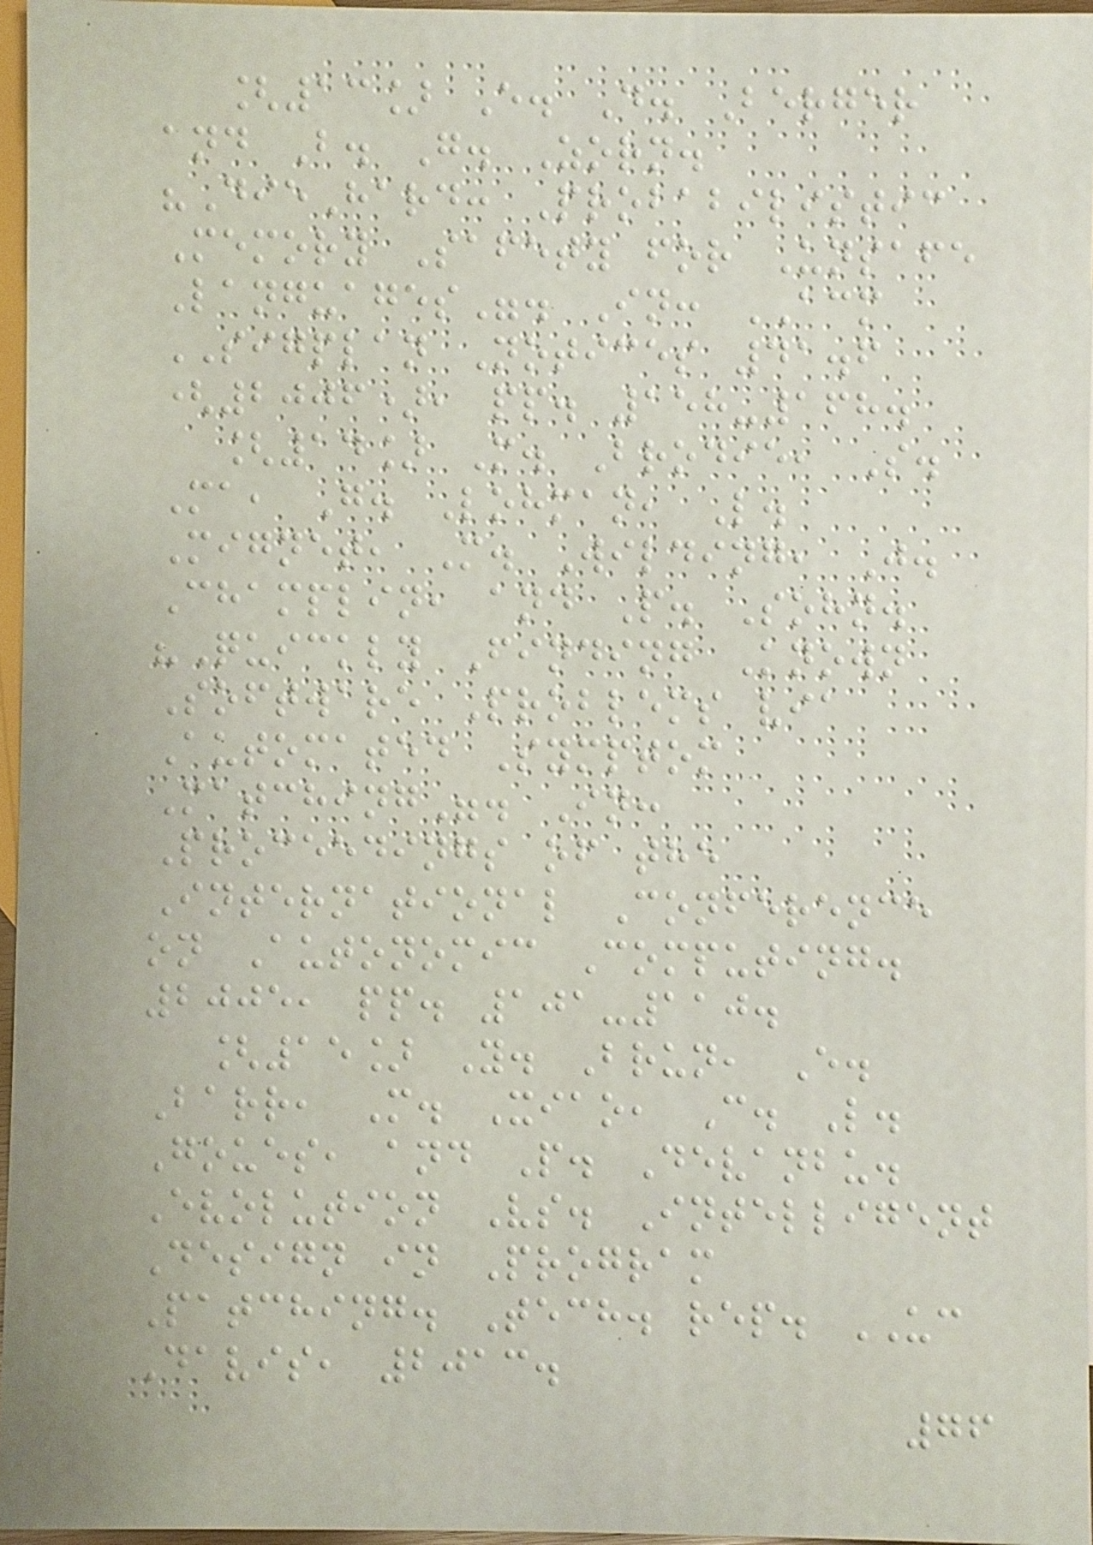[13] E. D. Berger
and B. G. Zorn.
"DieHard: Probabilistic
Memory Safety for Unsafe
Languages". In: ACM
SIGPLAN Notices 41.6
(2006), pp. 158-168.
[14] M. Brodie, S.
Ma, G. Lohman, L.
Mignet, M. Wilding, J.
Champlin, and P. Sohn.
"Quickly Finding Known
Software Problems via
Automated Symptom
Matching". In:
Proceedings of the
International Conference
on Autonomic Computing.
2005, pp. 101-110.
[15] Y. Brun, E.
Barr, M. Xiao, C. L.
Goues, and P. Devanbu.
Evolution Vs. Intelligent
Design in Program
Patching. Tech. rep. UC
Davis, 2013.
76
